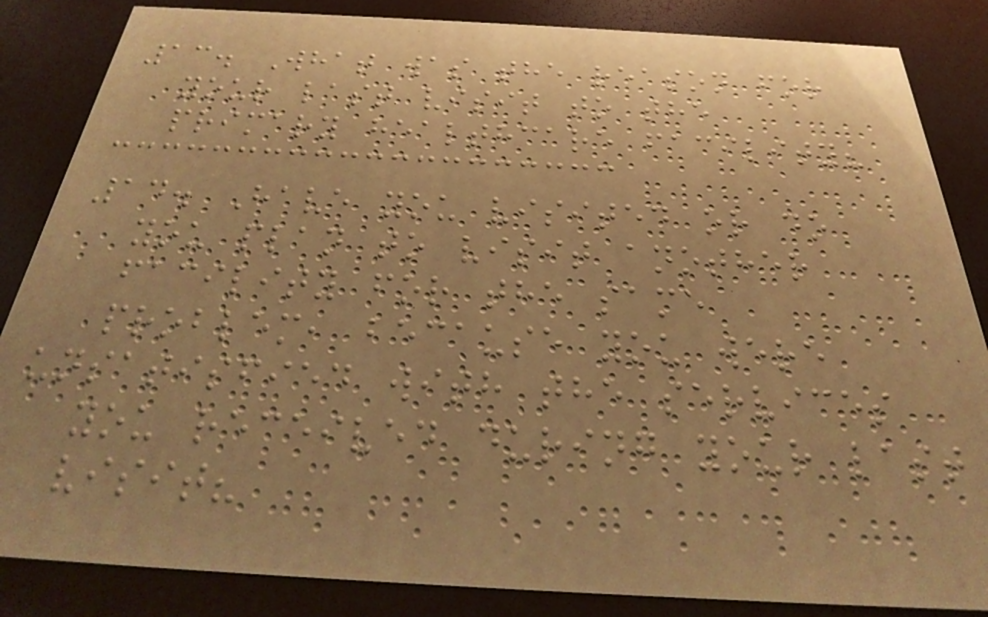13. What was the reason for
your last visit to the
primary healthcare facility?
14. Have you visited or do
you plan to visit another
facility for the same
problem, because you were
unsatisfied with the services
you received during your last
visit?
